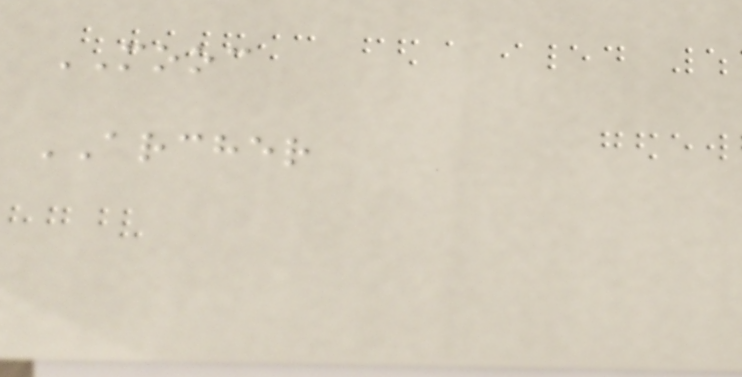MOOC
ARCHER
